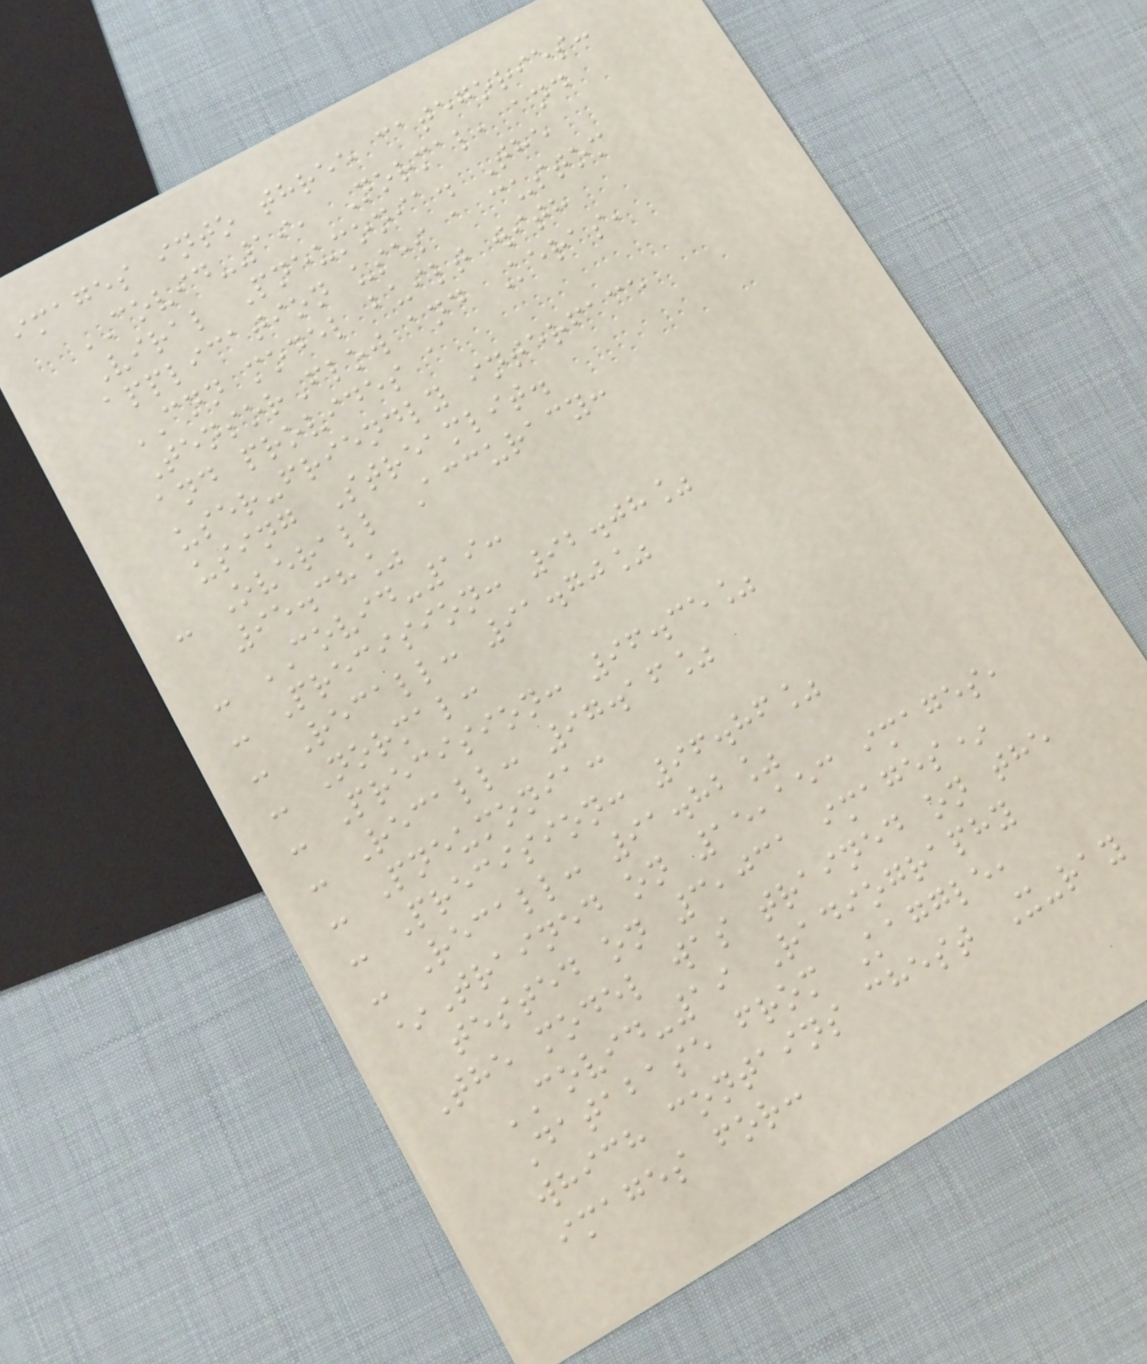images into three categories:
COVID-19, Normal, and
Viral Pneumonia. The
application uses a custom
CNN model built with
TensorFlow and Keras,
and provides a
user-friendly interface
using Streamlit.
- Overall Accuracy:
95.38%
- COVID-19:
- Precision: 92.08%
- Recall: 91.70%
- Normal:
- Precision: 96.35%
- Recall: 97.16%
- Pneumonia:
- Precision: 96.86%
- Recall: 91.82%
*Trained on 15,153 images,
tested on 3,031 images*
The model was trained on the
COVID-19 Radiography
Database from Kaggle,
which contains chest X-ray
images for:
